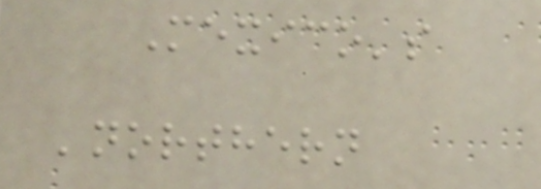Mexico's
'northern
